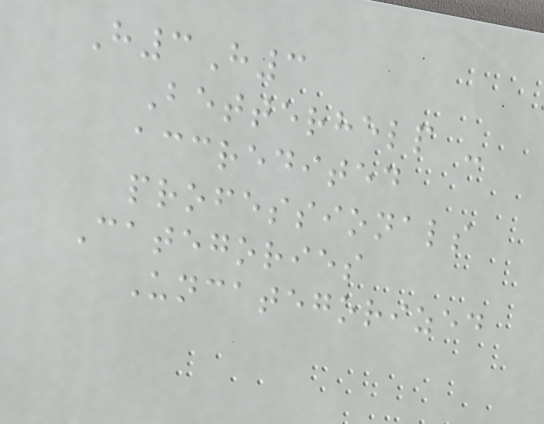H3H3
Betterhelp -
accredited
professionals
Categories
Uncategorized
